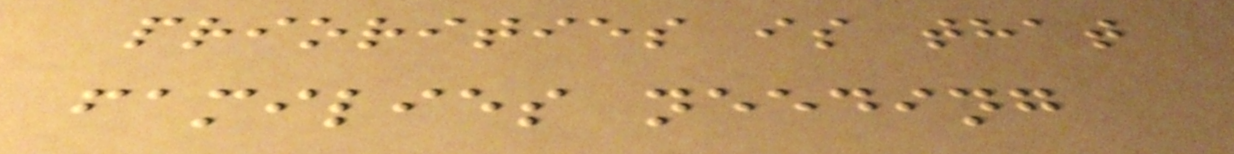priorities is that
families needing
